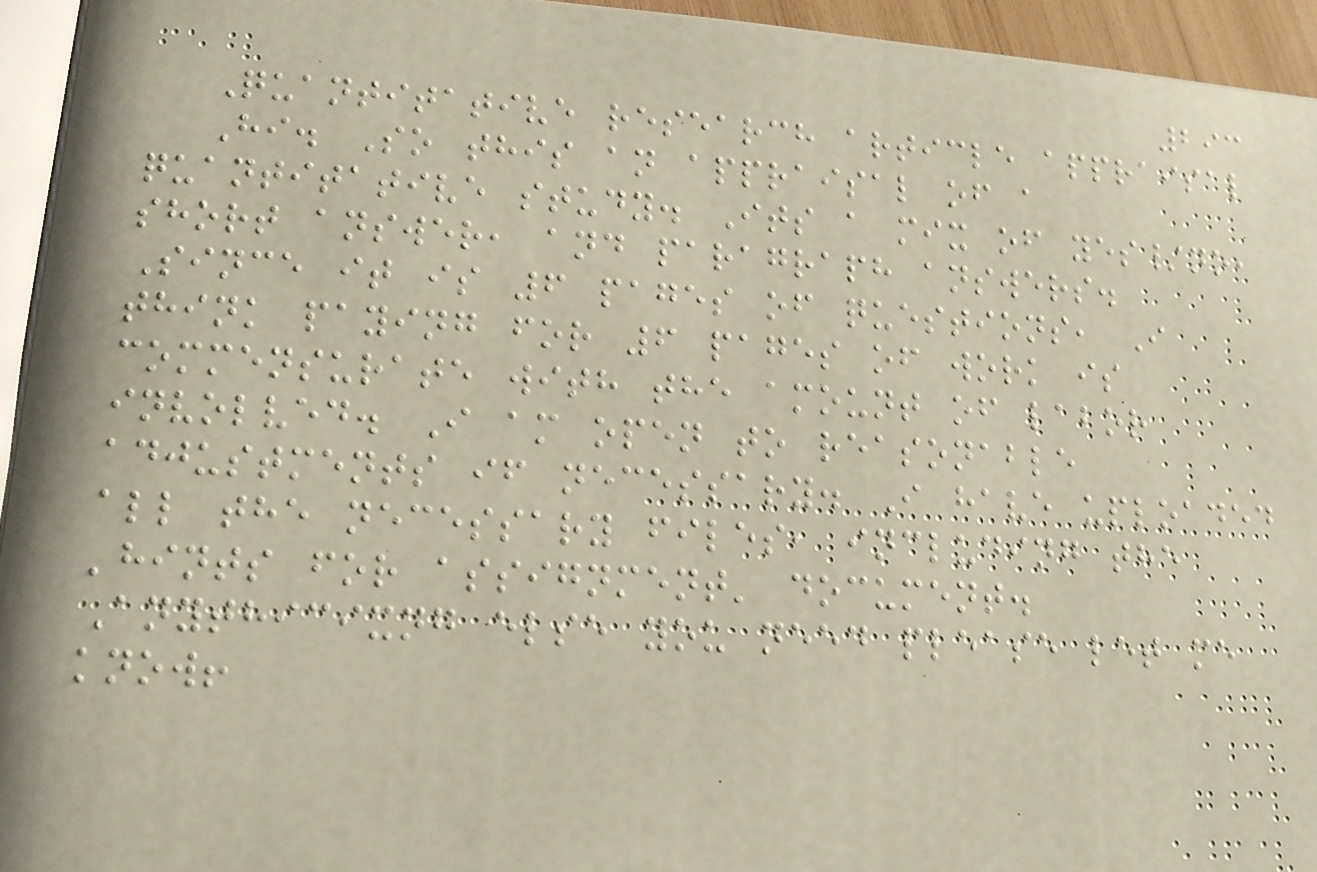293
Quantitative research article appraisal
Hi. So this an appraisal of a
quantitative study. Its a mix of yes/no,
short answer, and paragraph answers.
Since it is 6 pages of questions, I
think paying for 6 pages of work is
commensurate with the amount of labor
involved. I am open to reasonable
adjustments if necessary. I have uploaded
all the necessary files, including the
'hints for assignment' document.
Anythicixng else you need please let me
know!
